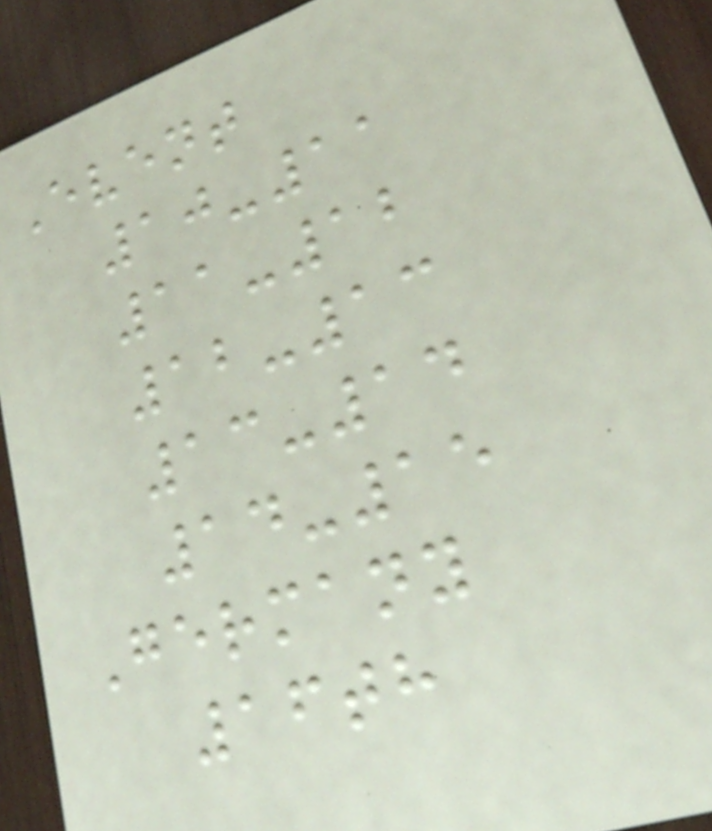Event
10-11
11-12
12-13
13-14
14-15
Germany
16th
